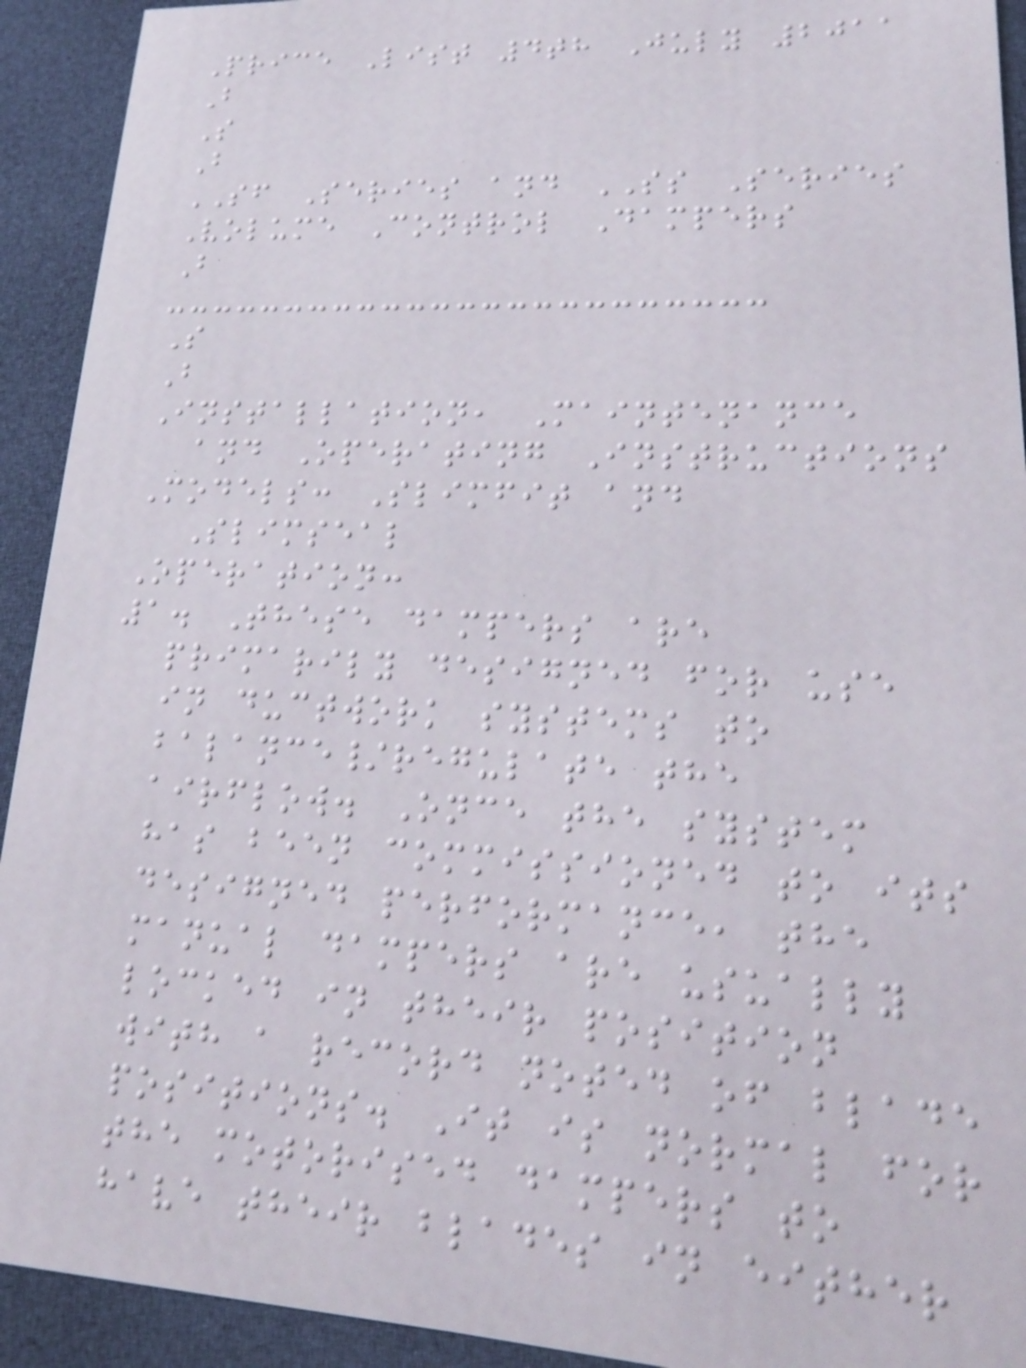Price List 4th July 2011
B
S
B
SF Series and SS Series
Volume Control Dampers
B
S
B
Installation, Maintenance
and Operating Instructions
Models: Slimfit and
Slimseal
Operation:
1. These dampers are
primarily designed for use
in ductwork systems to
balance/regulate the
airflow. Once the system
has been commissioned to its
designed performance, the
manual dampers are usually
locked in their position
with a record noted of blade
positions. It is normal for
the motorised dampers to
have their blades in either
